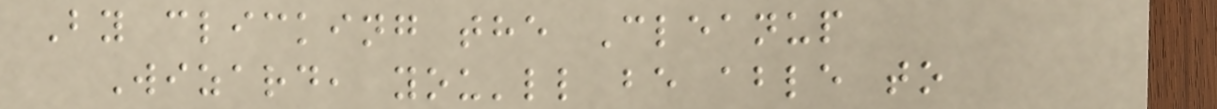By clicking the Cleanup
Wizard, you'll be able to
